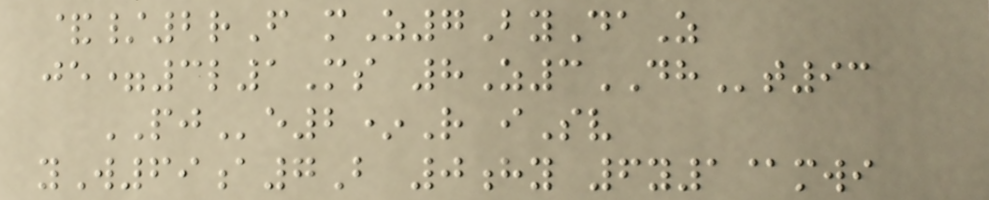&/2rF mZ7ByDaZ
je=3l1Ms 8Z3DHt93
PJe2*R iSv
yW69a7B 0hy 6y1@mwi
